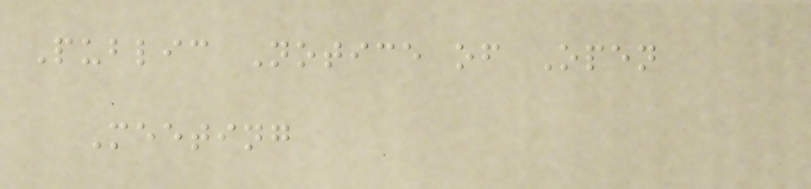Public Notice of Open
Meeting
